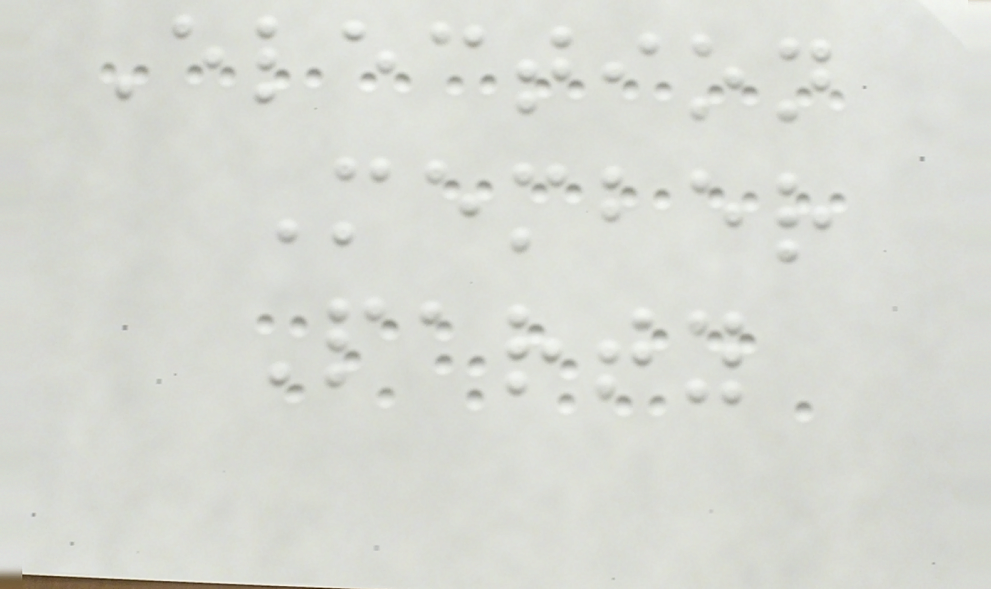Election
Member
Party
